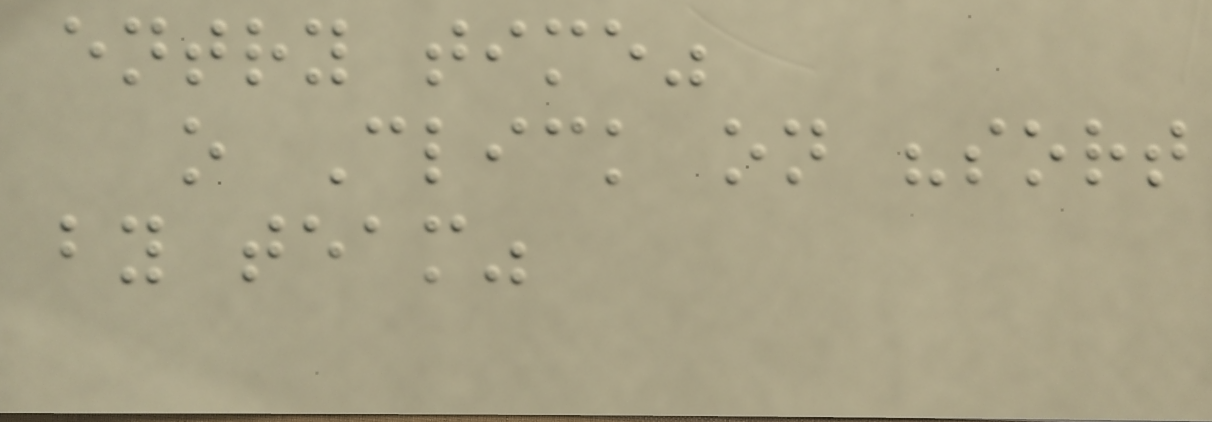entry time"
o Click on "sort
by team"
